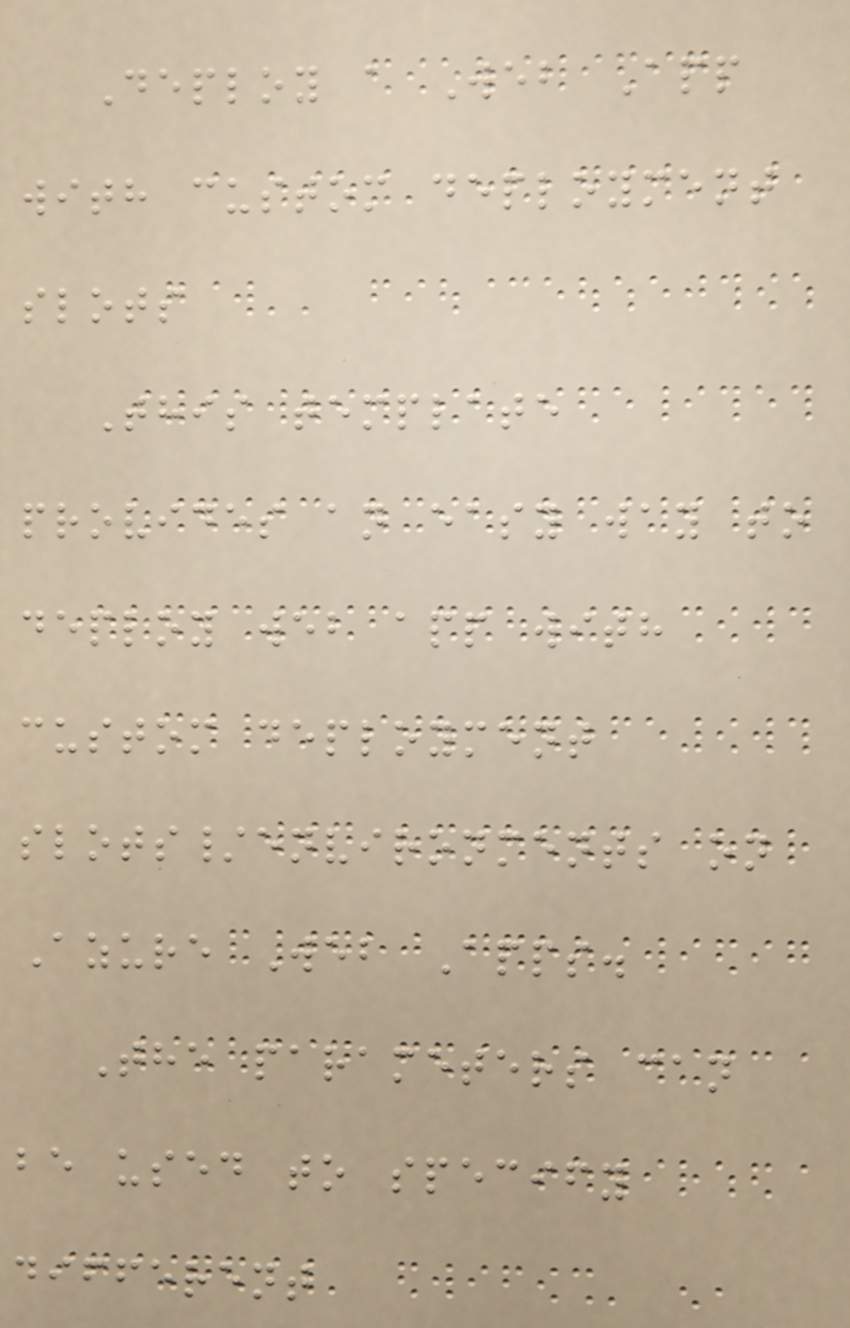Deploy a Web App
with custom deployment
slots
This template
provides an easy way to
deploy web app with
custom deployment
slots/environments on
Azure Web Apps.
The parameters can
be used to specify
different
